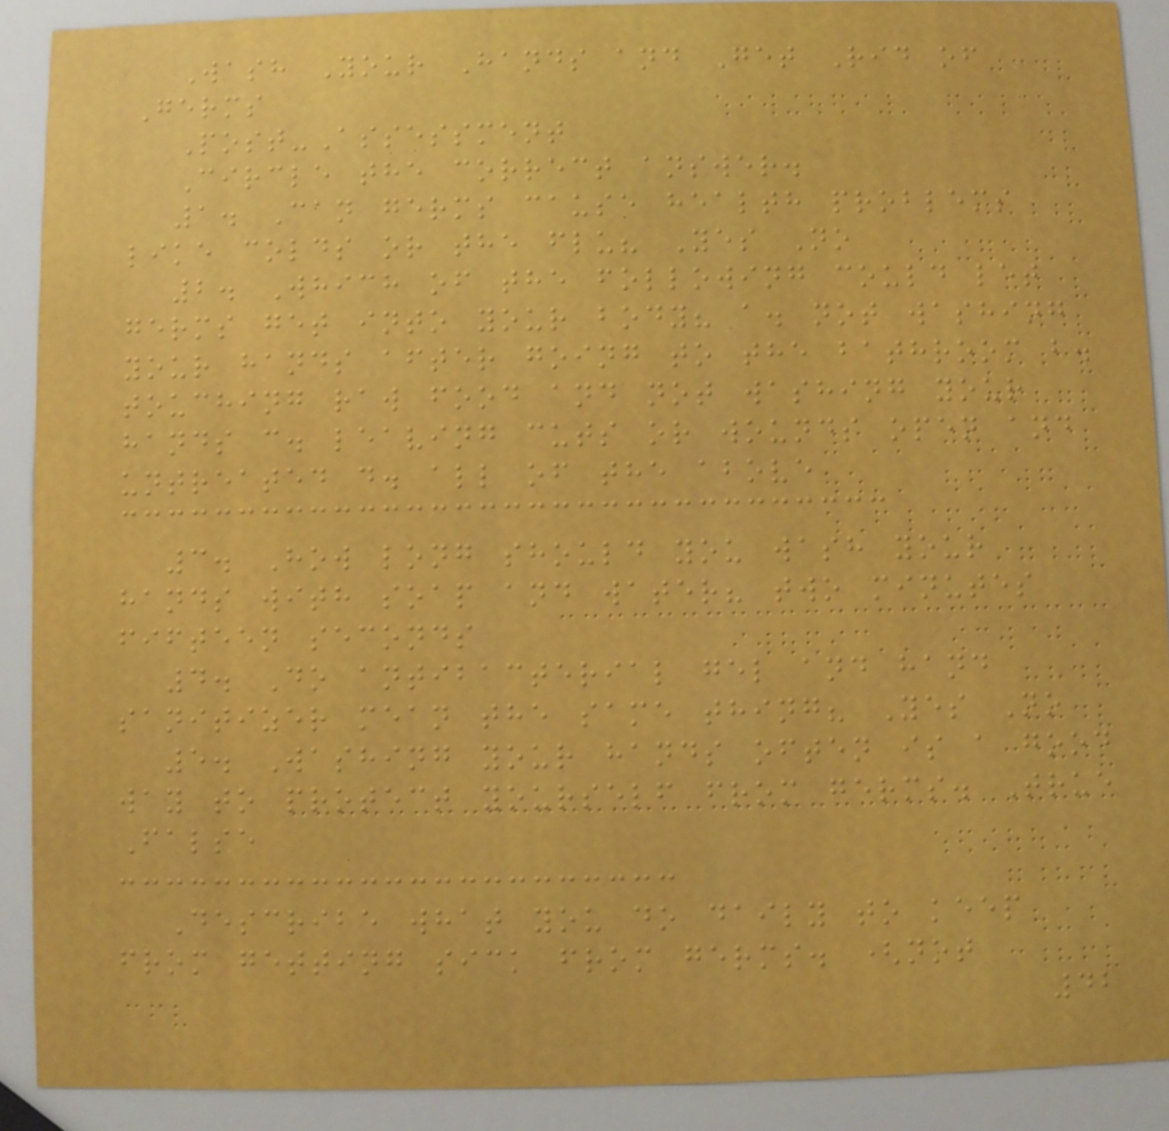Wash Your Hands and Get Rid of
Germs
Post-Assessment
Circle the correct answer.
1. Can germs cause health problems
like colds or the flu? Yes No
2. Which of the following could let
germs get into your body? a. not washing
your hands after going to the bathroom b.
touching raw food and not washing your
hands c. leaving cuts or wounds open and
untreated d. all of the above
3. How long should you wash your
hands with soap and water? two minutes
fifteen seconds
4. Do antibacterial gel and hand
sanitizer mean the same thing? Yes No
5. Washing your hands often is a good
way to protect yourself from germs. True
False
Describe what you do daily to keep
from getting sick from germs. (not
42
